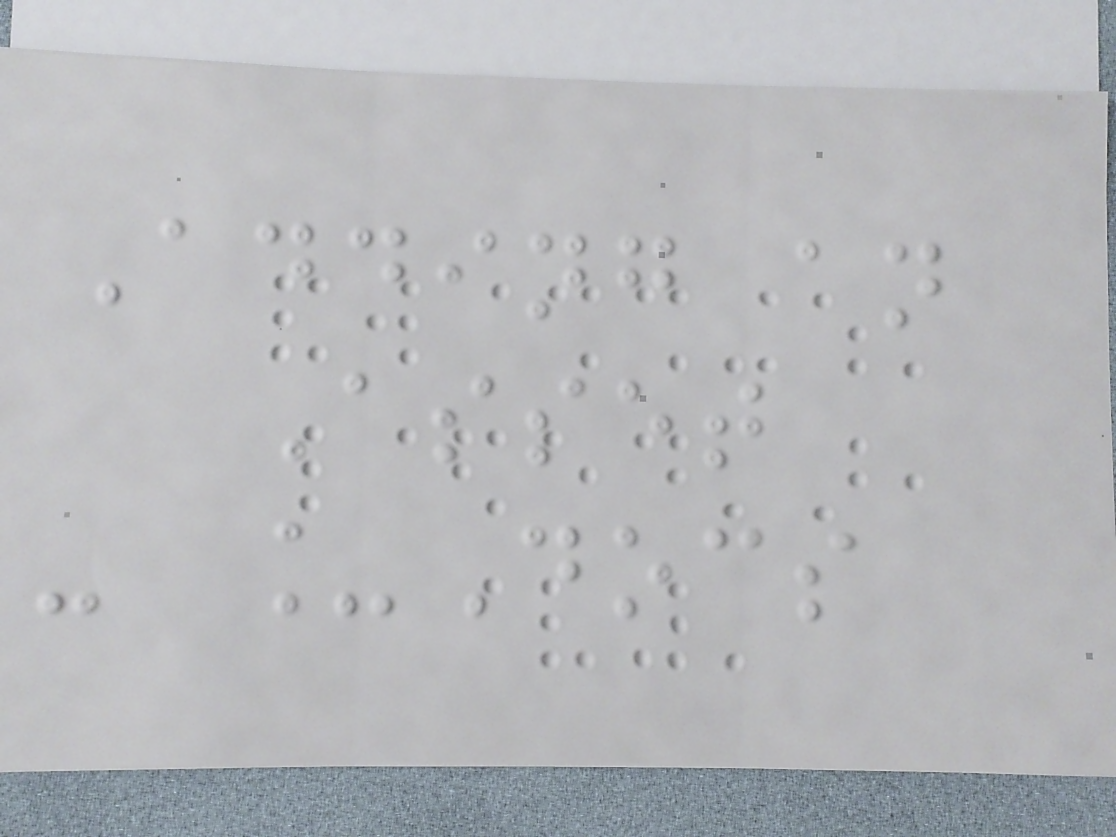Adding an
Asset
- _Docs
